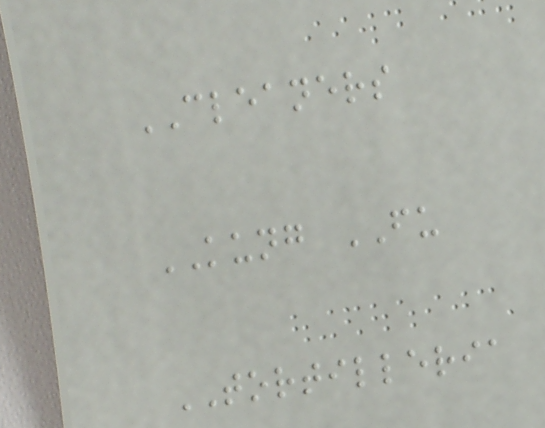CLEANERS
KUNG FU
TORTILLERIA
